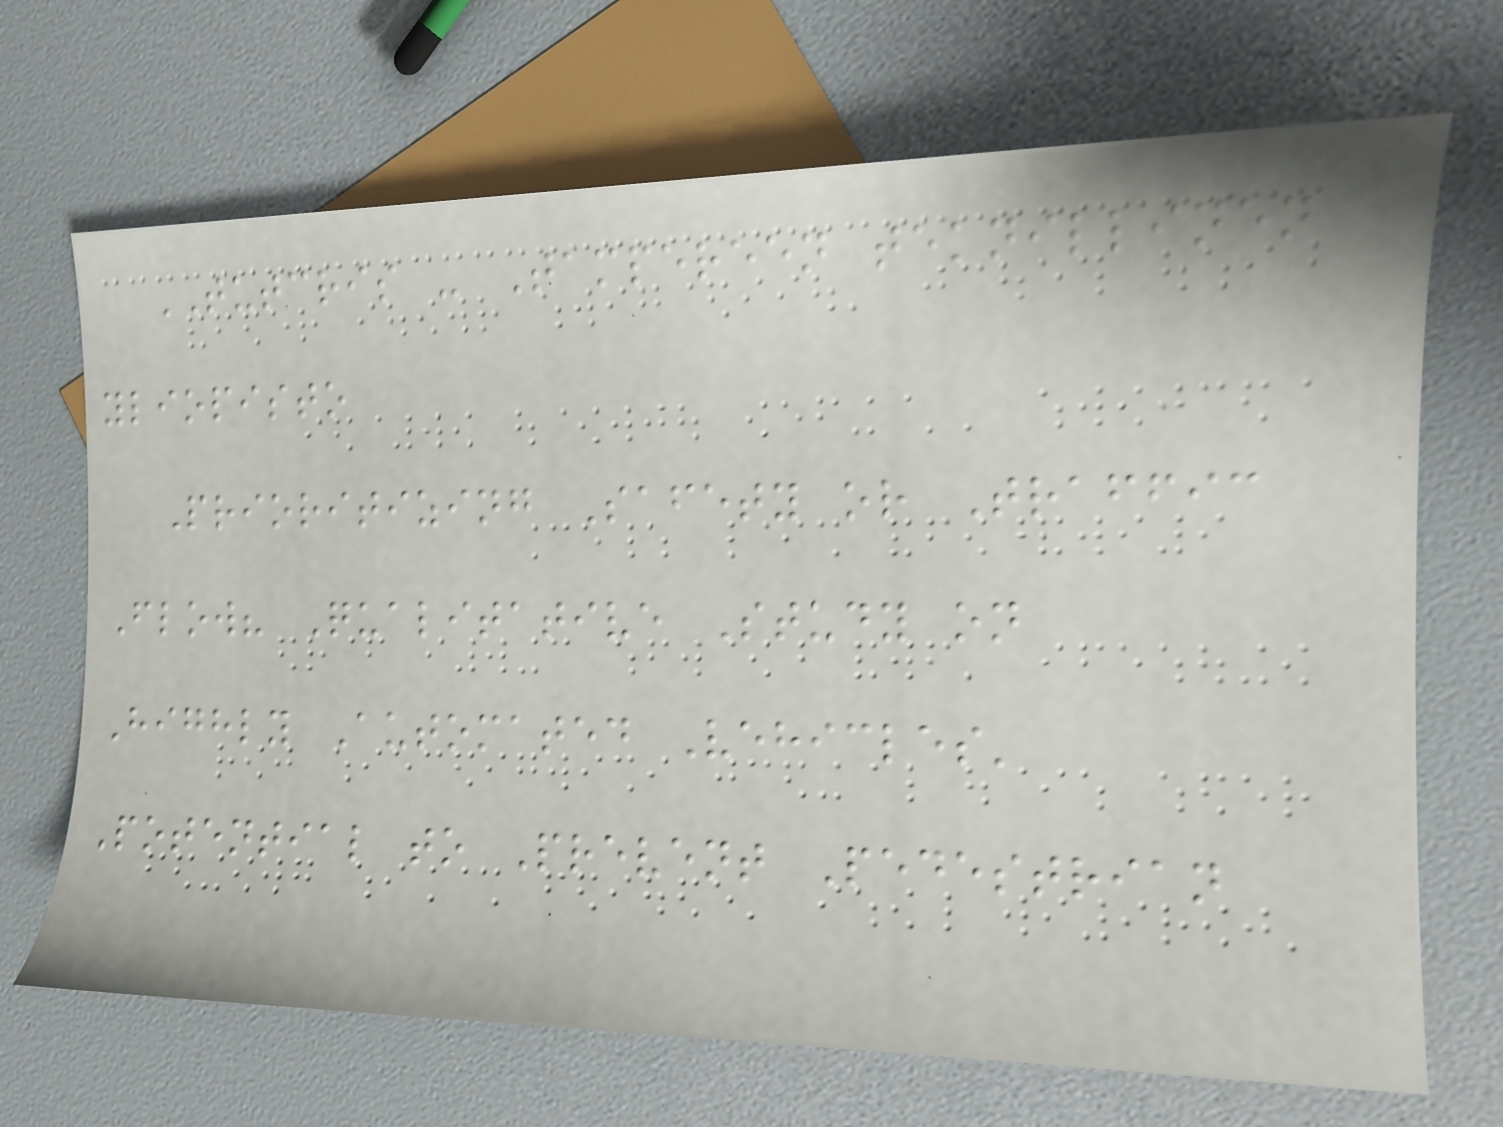TUTCRIS - Tampereen teknillinen
yliopisto
Prioritizing Safety or Traffic
Flow? Qualitative Study on
Highly Automated Vehicles'
Potential to Prevent Pedestrian
